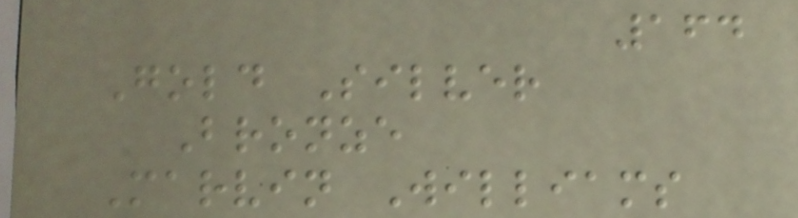164
Gold Silver
Bronze
Marvin Williams
